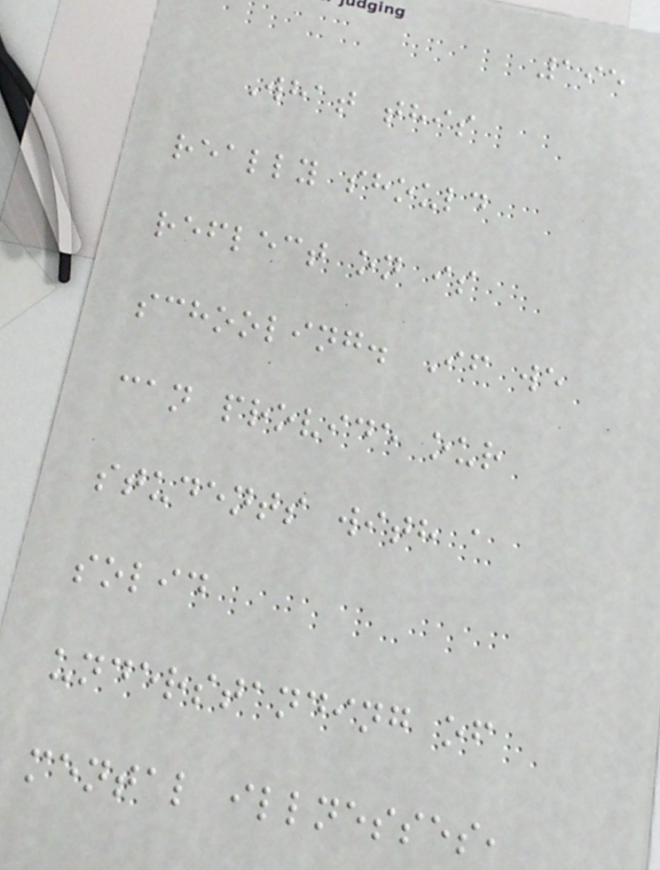195
What this
really should
reflect on is
schooling. If we
can provide our
students with a
solid
understanding of
mental illnesses,
